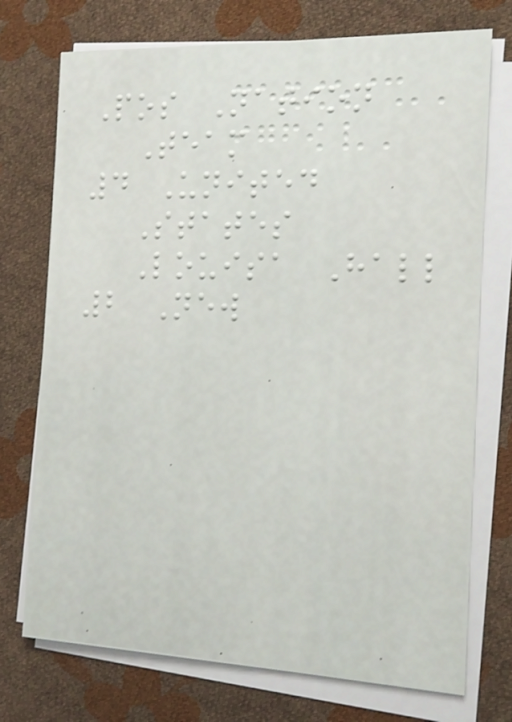Pos Nation
Team
4 United
States
Louisa Hall
2 New
